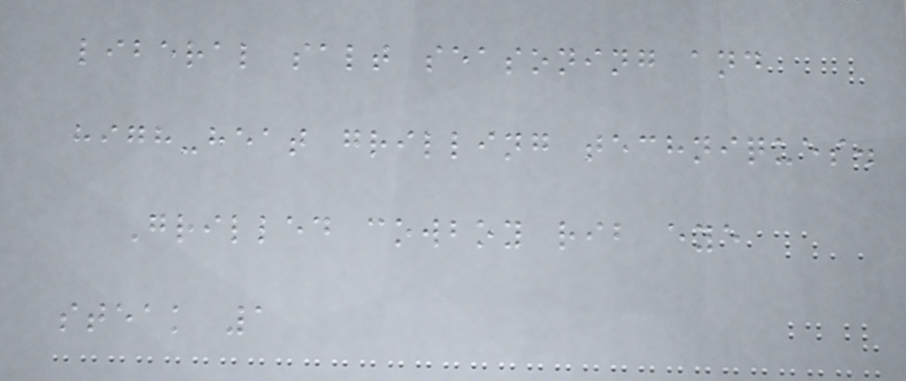liberal salt seasoning and
high-heat grilling techniques.
Grilled cowboy rib eye
steak 1
